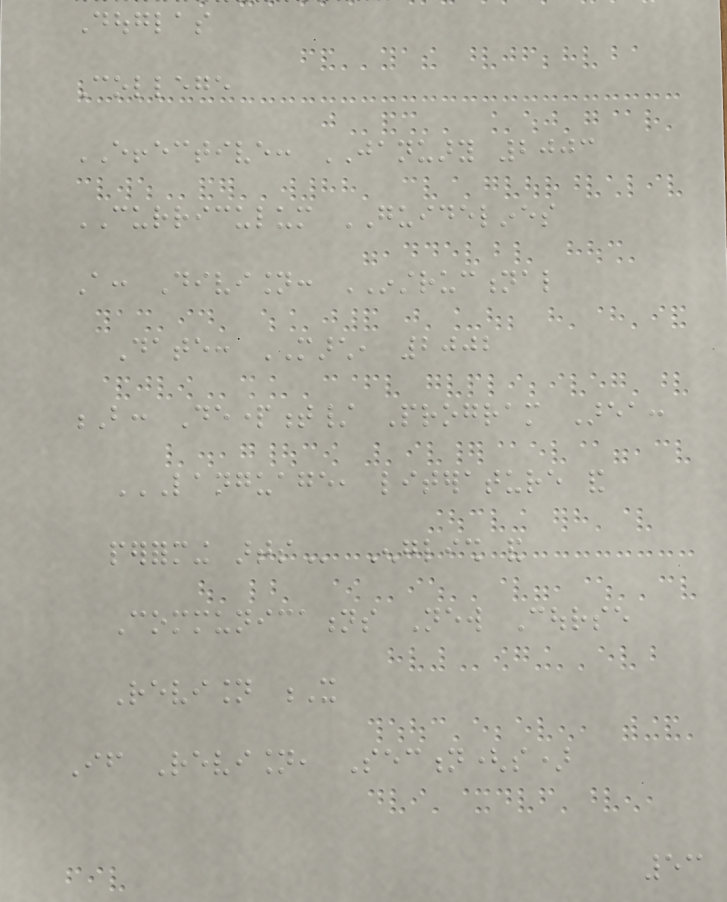Douglas
College
EFFECTIVE: JANUARY 2003
CURRICULUM GUIDELINES
A: Division: INSTRUCTIONAL
Date: MARCH, 2002
B: Department/ Program Area:
LANGUAGE, LITERATURE AND
PERFORMING ARTS English and
Communications New Course
Revision X
If Revision, Section(s)
53
